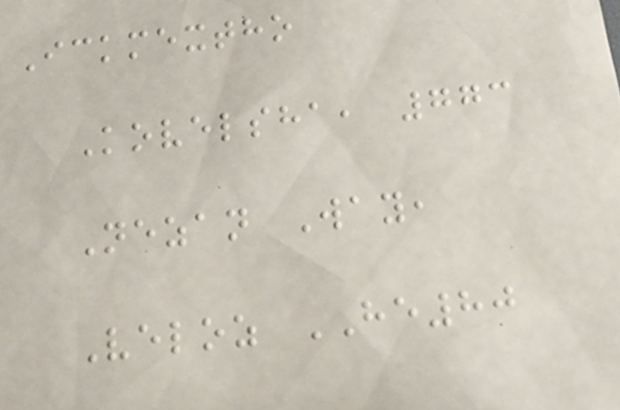Ickmextho
Kovelsha, 773
Nezan Way,
Veloz HE80
